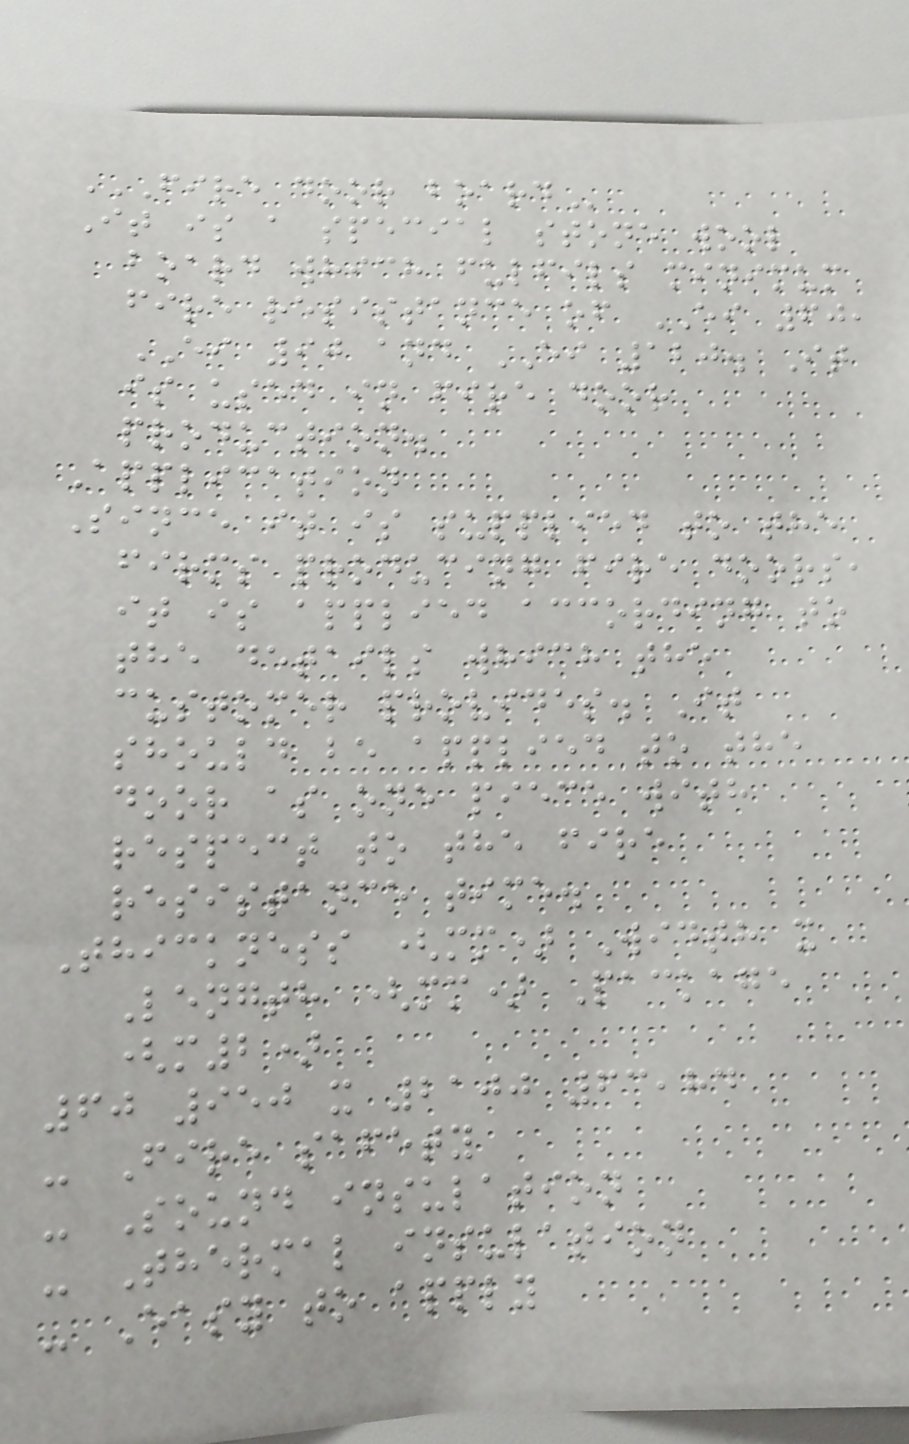FIRE DOOR BOARD
It is a special stone wool
board which fulfils minimum
fire resistance of EI 60,
EI 90 and EI 120. It
is used in fire door
production.
Application
Since it is supplied to the
firms producing fire doors,
it is applied according to
the details which the
customer provides. It
should be applied to the
door as one piece with
respect to the fire
resistance time.
Thickness (mm) Width x
Length (mm) Package
(m2)
60 950 x 2100 63,84
- Fire safety
- Sound insulation
- Thermal insulation
- Easy to apply
